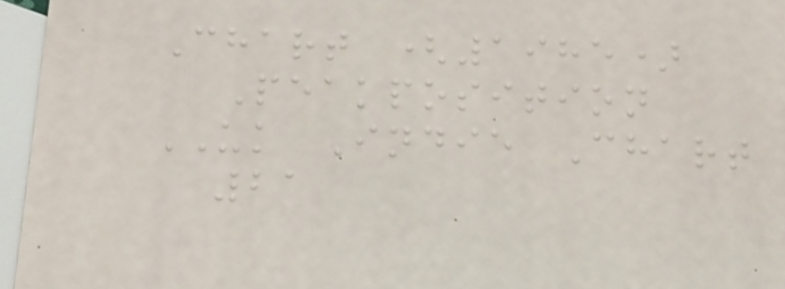Chart (1985)
Peakposition
UK Indie Chart
21
